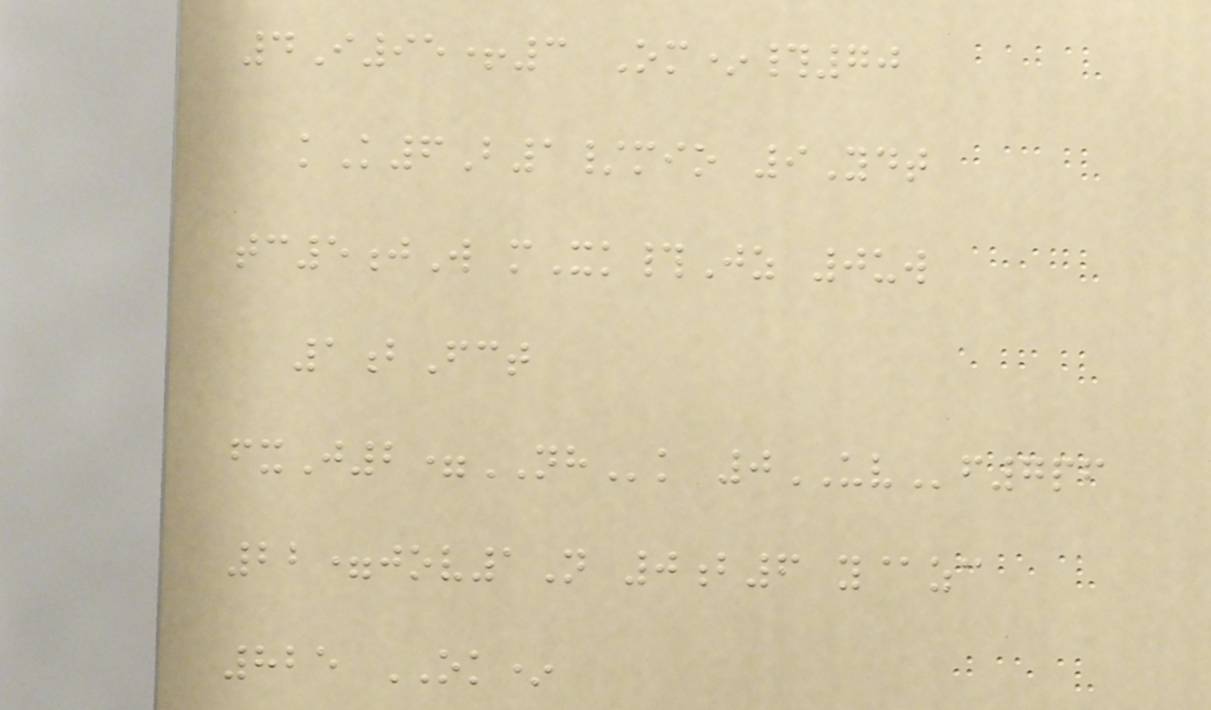4I95+3 Om*#70
kK6B1/mio 9Ydt
tc5jW mXk#Jz 0uw
1bFct
fxJ2=NHk 0UVf7pf
22=jov1N 0b6 y@zc
825 OK*
